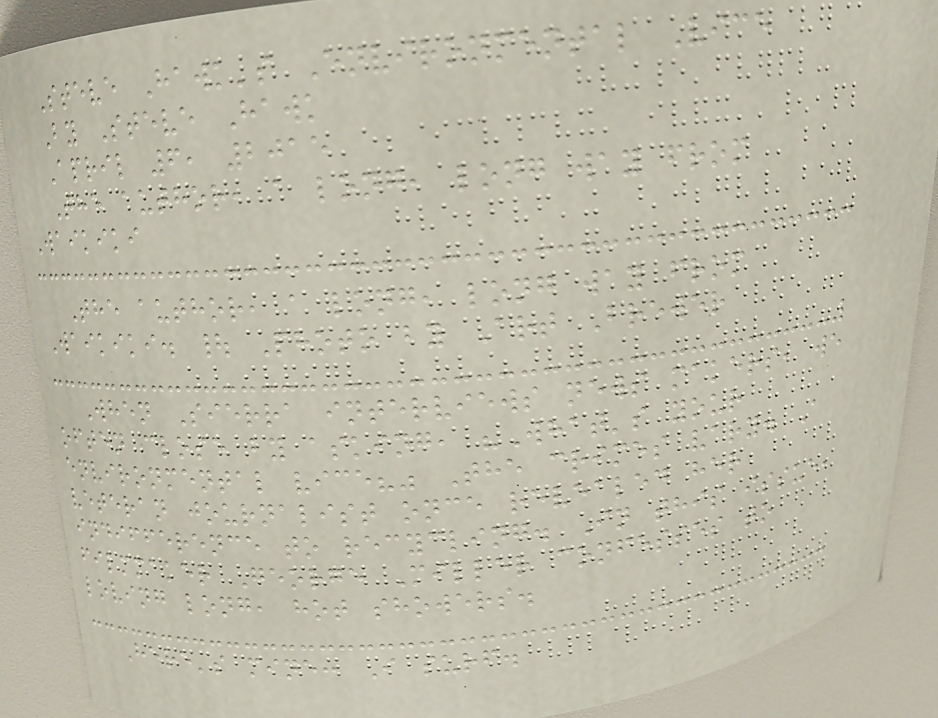Steve Hawk's Environmental Vice
By Steve Hawk
April 6, 2015
The author, a long, long way from
Waikiki
The author, a long, long way from
Waikiki. | Photo by Art Brewer
When Sierra interviews news makers, we
often close by asking, "What's your
environmental vice?" The crimes vary. A
veteran journalist once revealed her
indifference to recycling. In this issue,
filmmaker George Miller confesses to
loving long, hot showers.
Here's mine: I surf.
